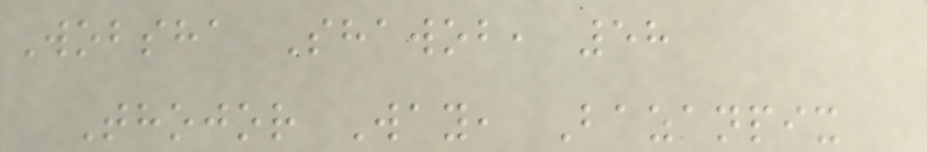Wobsha Shawob, 58
Thojor Way, Bazanpix
